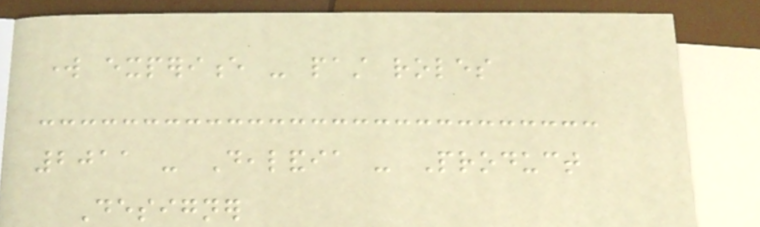work experience - past roles
2011 - Dealandia - Product
Designer
